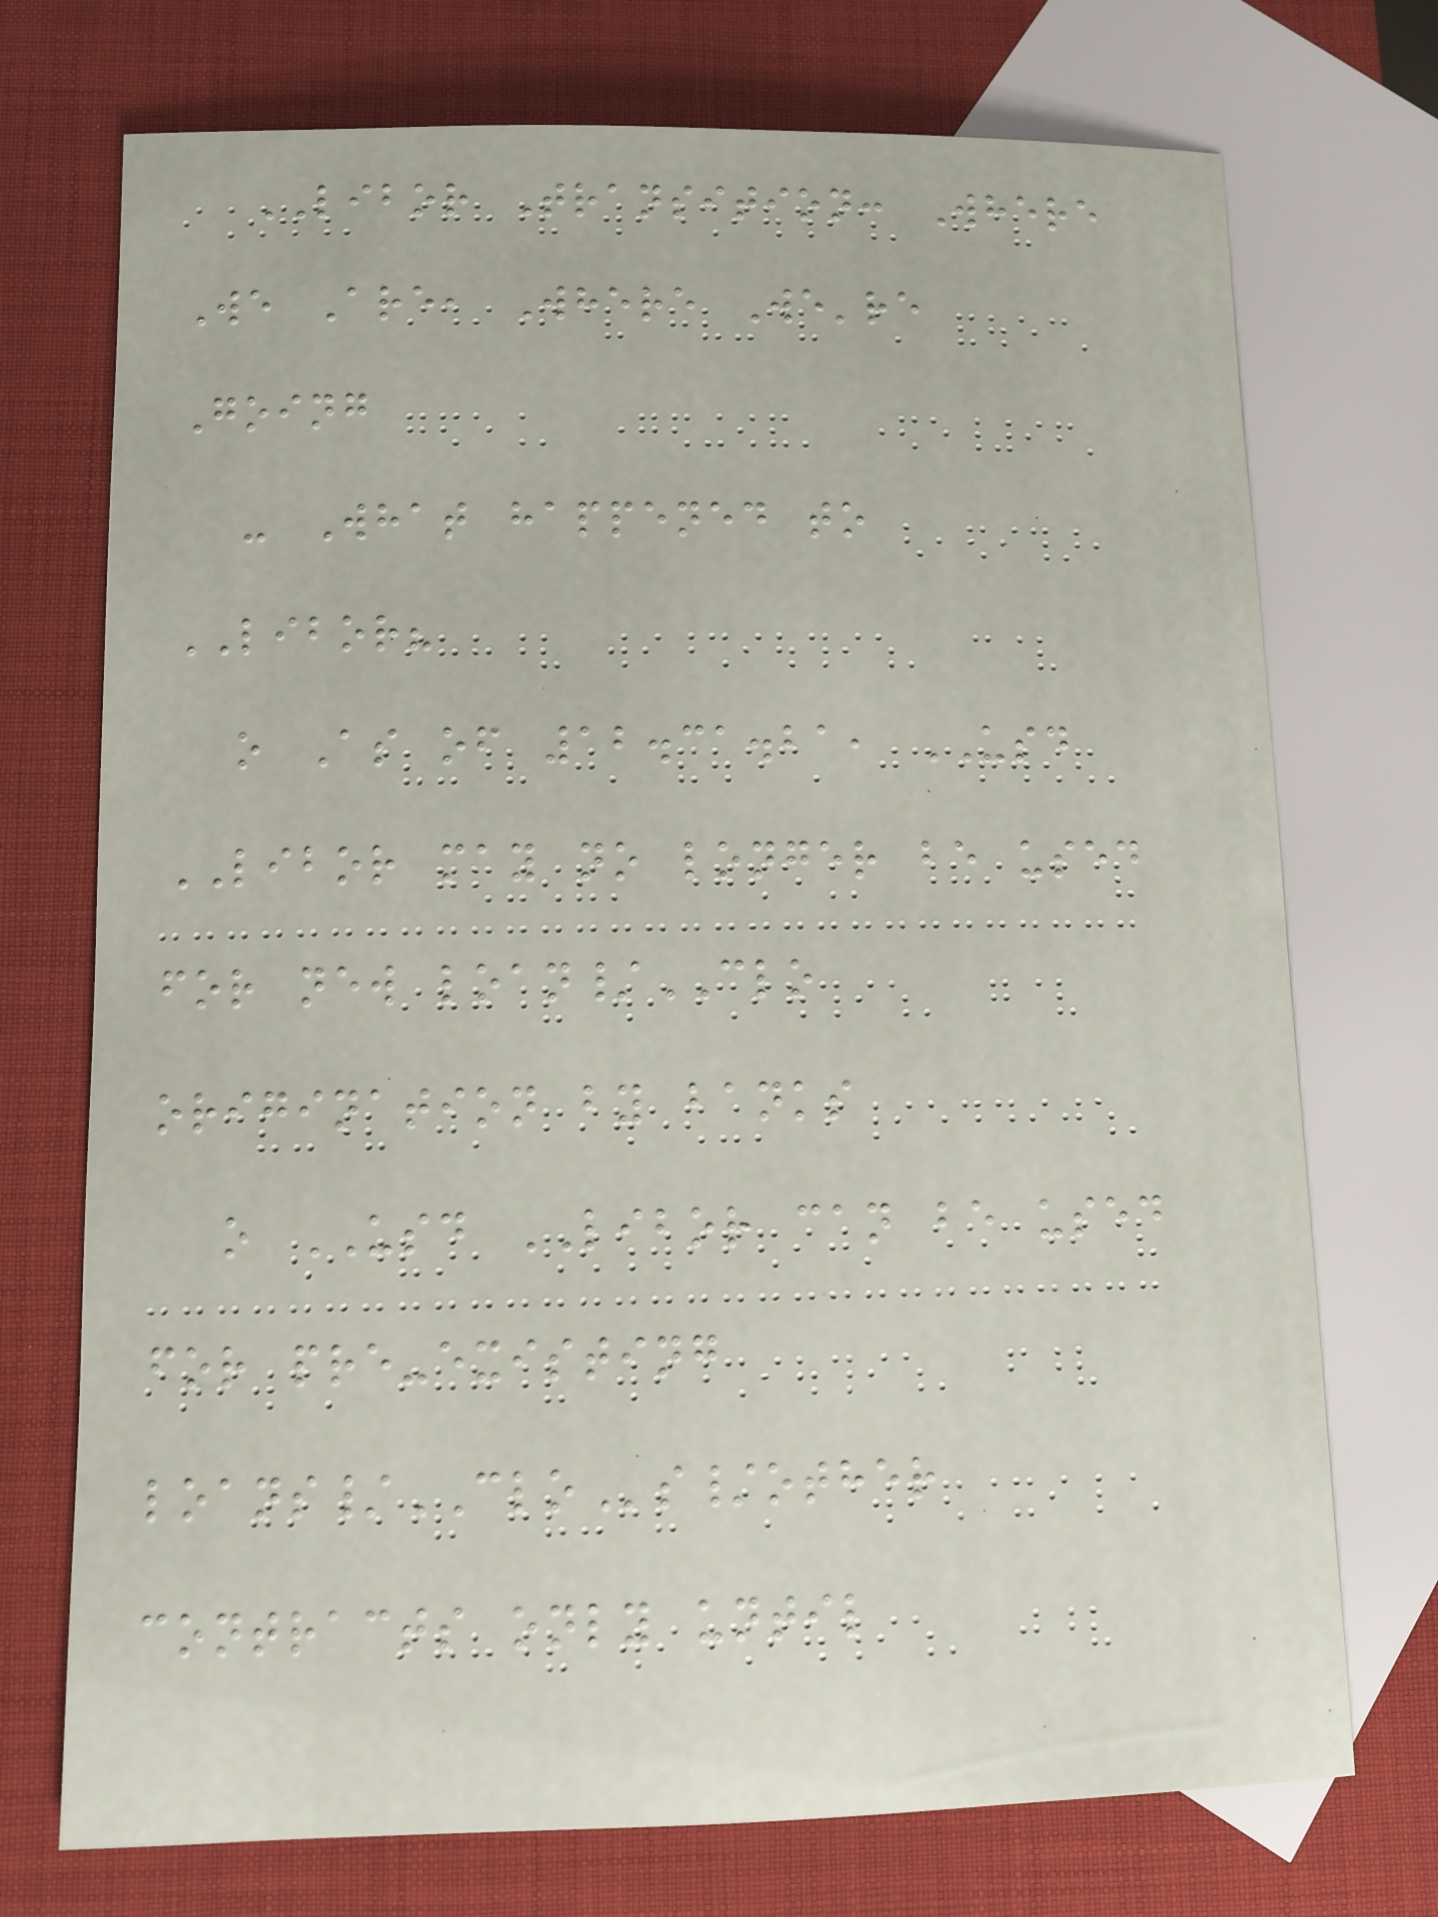LIBOR Transition: Where
We Are, Where We're
Going
- What happened to
LIBOR?
o As of 12.31.21, USD
LIBOR may no longer be used
for new loan/CLO
origination by banks
o USD LIBOR can be used
for pre-existing
loans/CLOs/other
contracts only until
